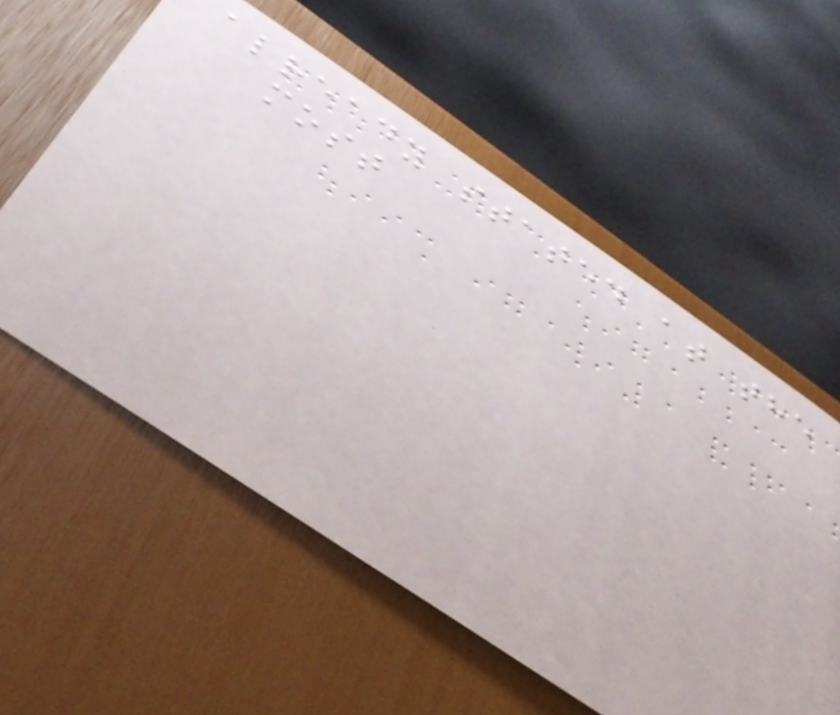already stated at the
most
